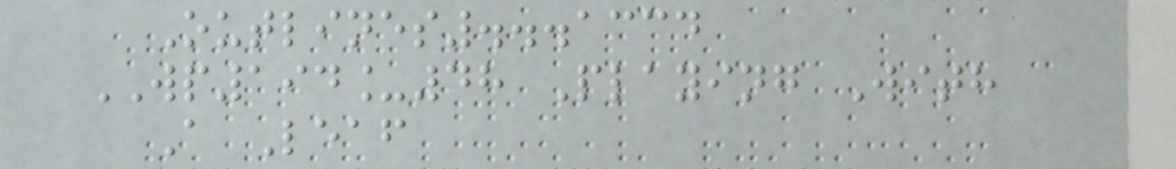Outlines...1334
WP194_48 Playing With
A Leaf
